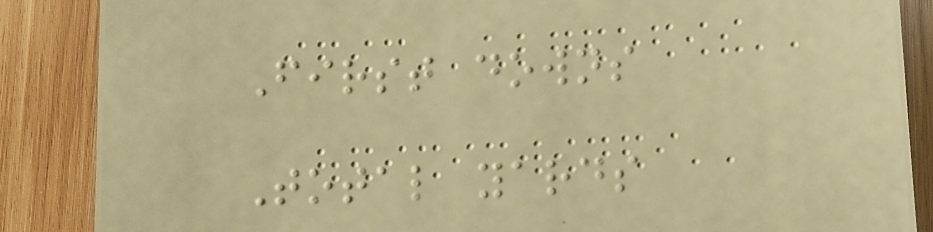First downs
Total yards
